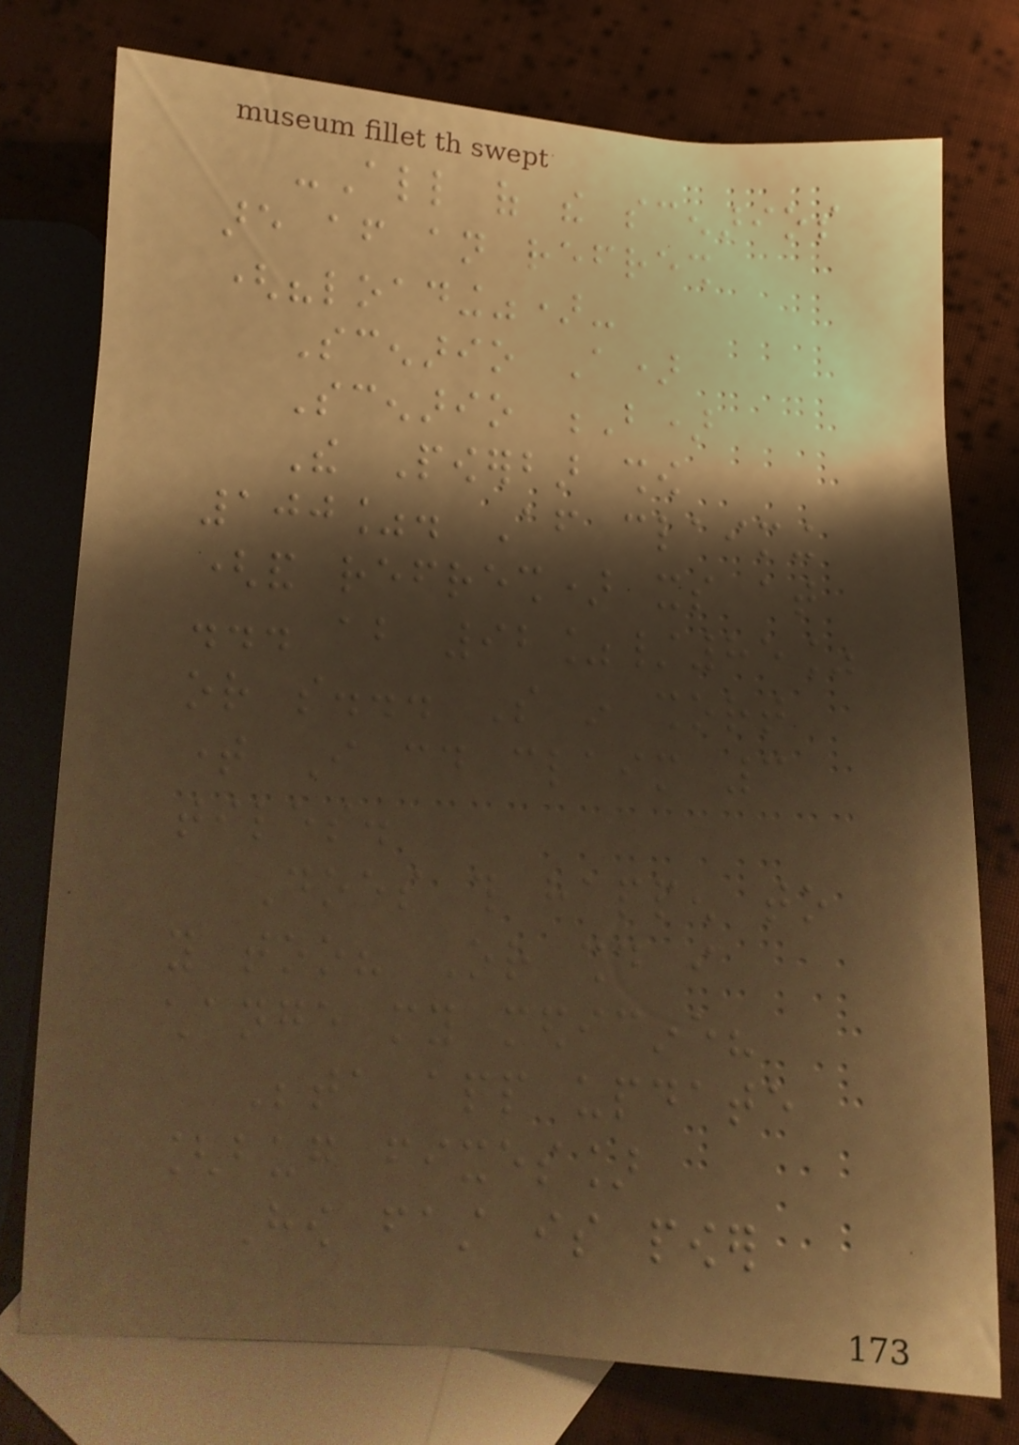-All of the scenarios
are after an refresh
("loading")-
Scenario A)
Scenario B)
The Powerbar show
100%. After claiming
(and refresh) its at
... about 92%/85%
or so... So in short
time I could claim 3
tiles.
Does this happen to
you too? Or should i
change my medicine?
Beta app update
[bug fixes]
How fast is power
